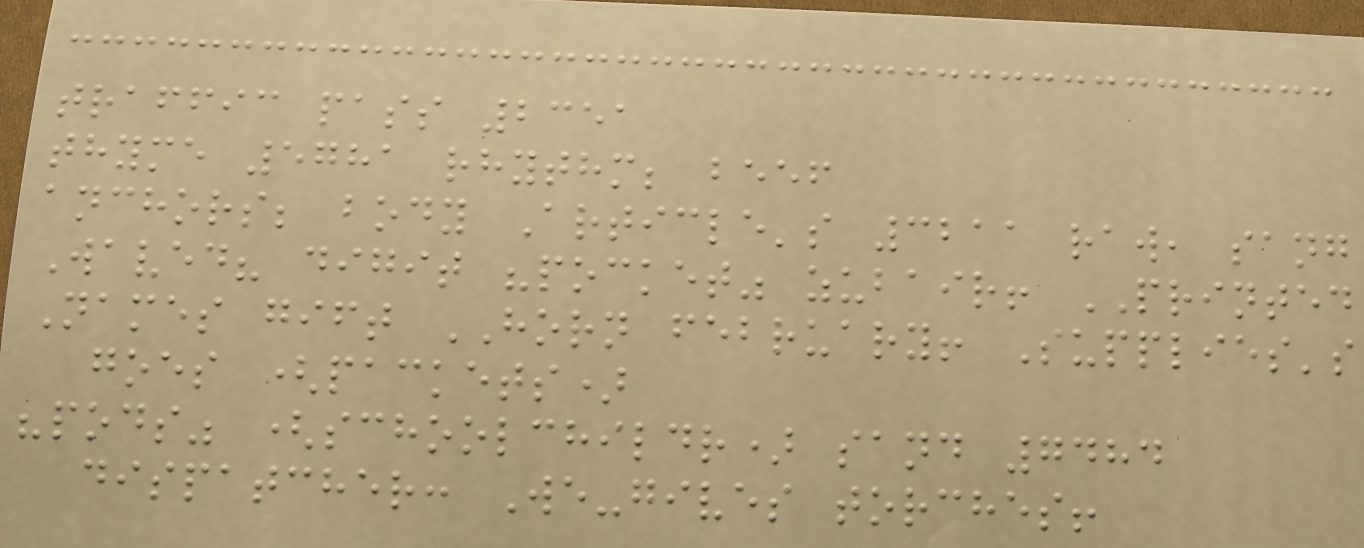traffic pass 2351
thyme 5781 rhythm; beef
anchors; body Article's 3211 raw, sang
Waved? digit "pocket" zubair! PRINTED
Names gift HORN february! Supplies's
goes (packets)
"pods" (schoolchildr) sand 7484
dispatcher: We-gives torches!
